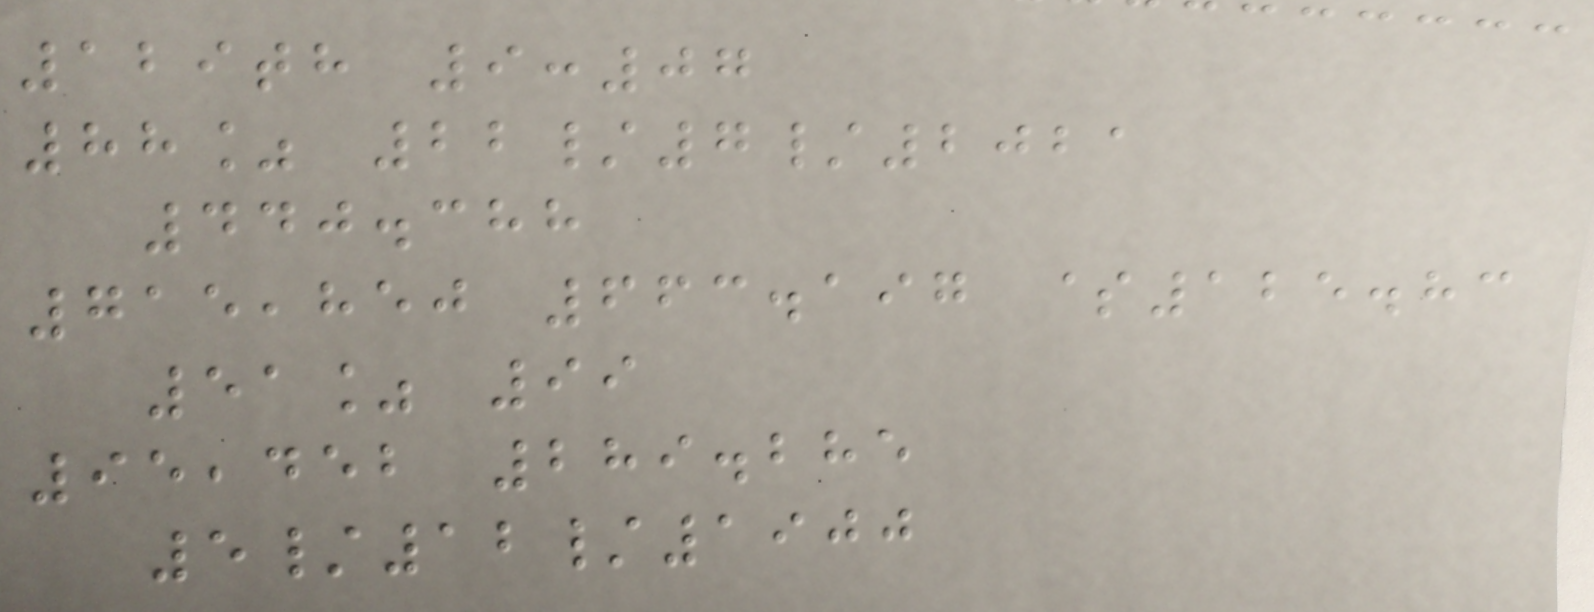129th 9:07
88% 22/7/2021
440.388
715,850 663.197 $125.83
51% 99
95,452 289.285
5/12/1900
